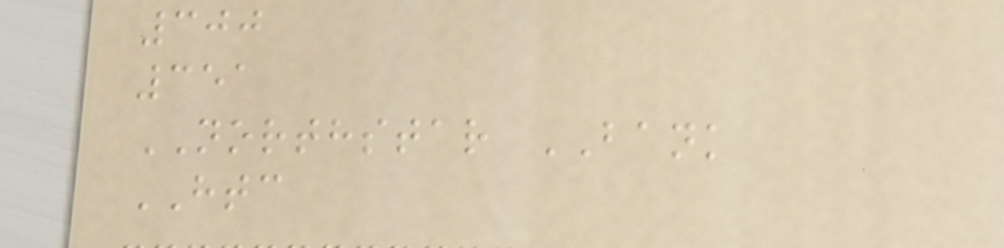300
351
NORTHSTAR BANK
HTC
